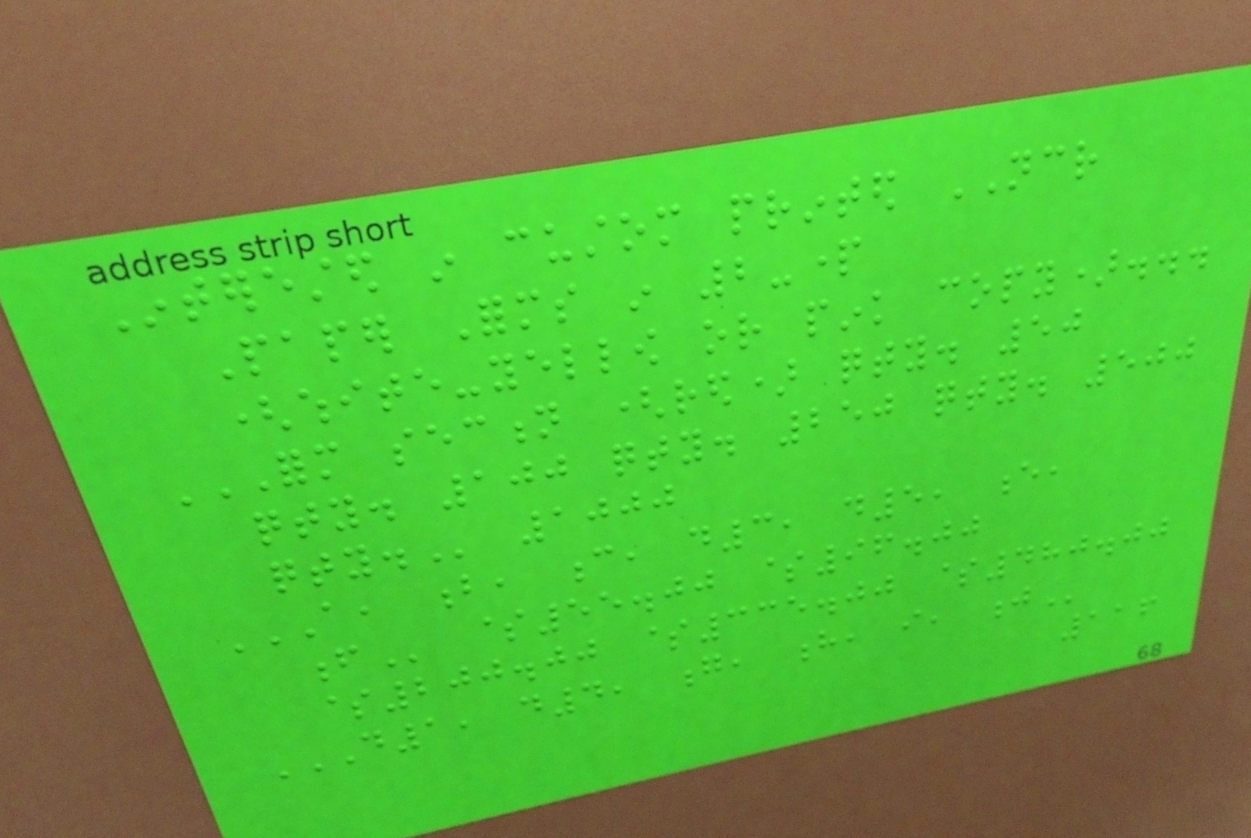Interested in custom printed NCR
Paper Forms in 2-part
(white-yellow or pink copy)...
FORM SECTION (RED) QTY. 50
QTY. 100 QTY. 250 QTY. 500
QTY. 1000
A, B, C, D3, D5, E,
F $55.00 $96.00
$200.00 $335.00 $480.00
D1, D4, G, H, I, J
116
